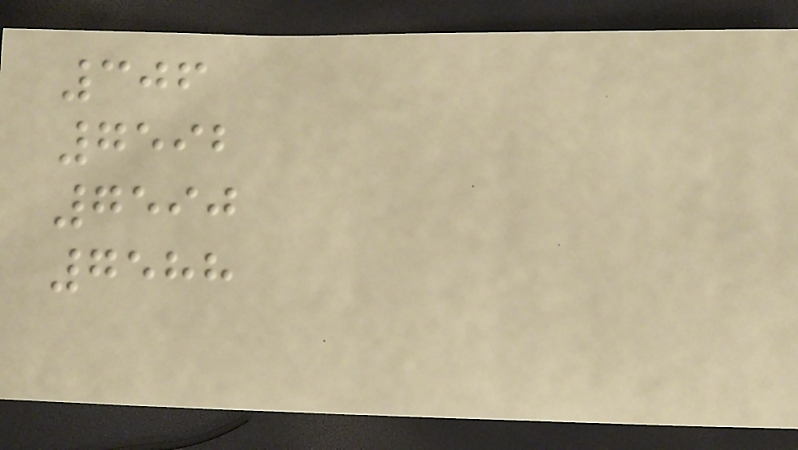306
7592
7590
7588
